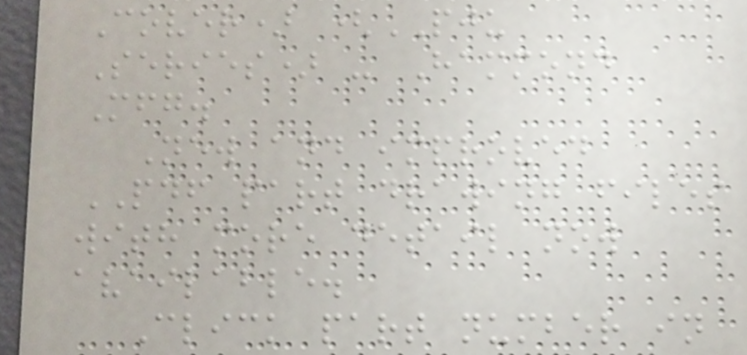Cover) (PJU
Series) - Hammond
Mfg.
New and improved
PDF part drawing files
with more detail now
available.
Click part number in
